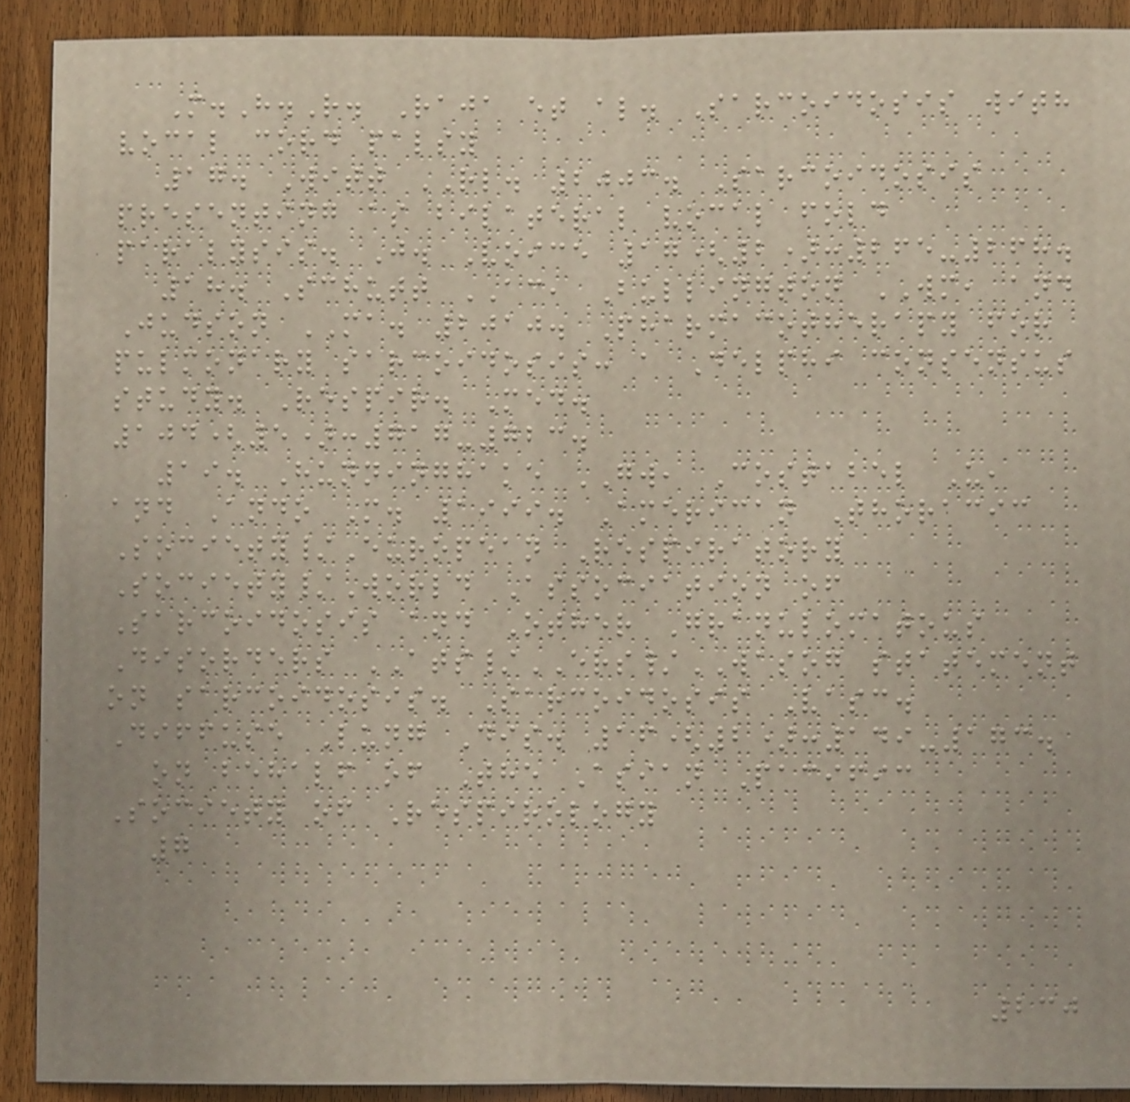M.H.R. Raja et al. Sarcoidosis with
vocal cord palsy
17. Witt RL. 2003. Sarcoidosis
presenting as bilateral vocal fold
paralysis. J. Voice 17(2):265-268.
18. Schutt AC, Bullington WM, and
Judson MA. 2010. Pharmacotherapy for
pulmonary sarcoidosis: a Delphi consensus
study. Respir. Med.
104(5):717-723.
19. Hunninghake GW, Costabel U,
and Ando M. 1999. American Thoracic
Society/European Respiratory
Society/World Association of
Sarcoidosis and Other Granulomatous
Disorders ATS/ERS/WASOG statement
on sarcoidosis. Sarcoidosis Vasc.
Diffuse Lung Dis. 16(2):149-173.
on behalf of The Asian Pacific
Society of Respirology
7
230
